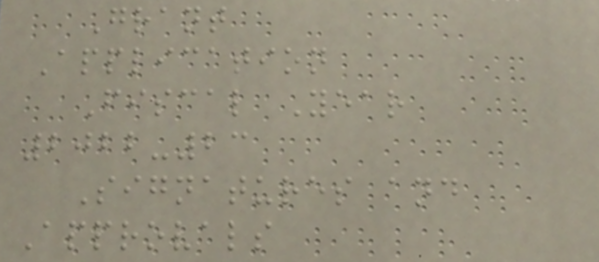Grant
Application
Fiscal Year
2022-23
Signatures and
Approvals
